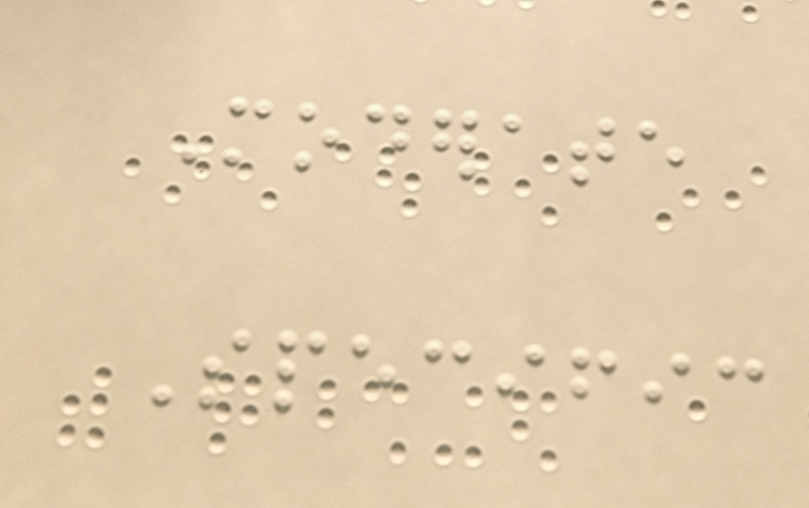Moderate
Specific
